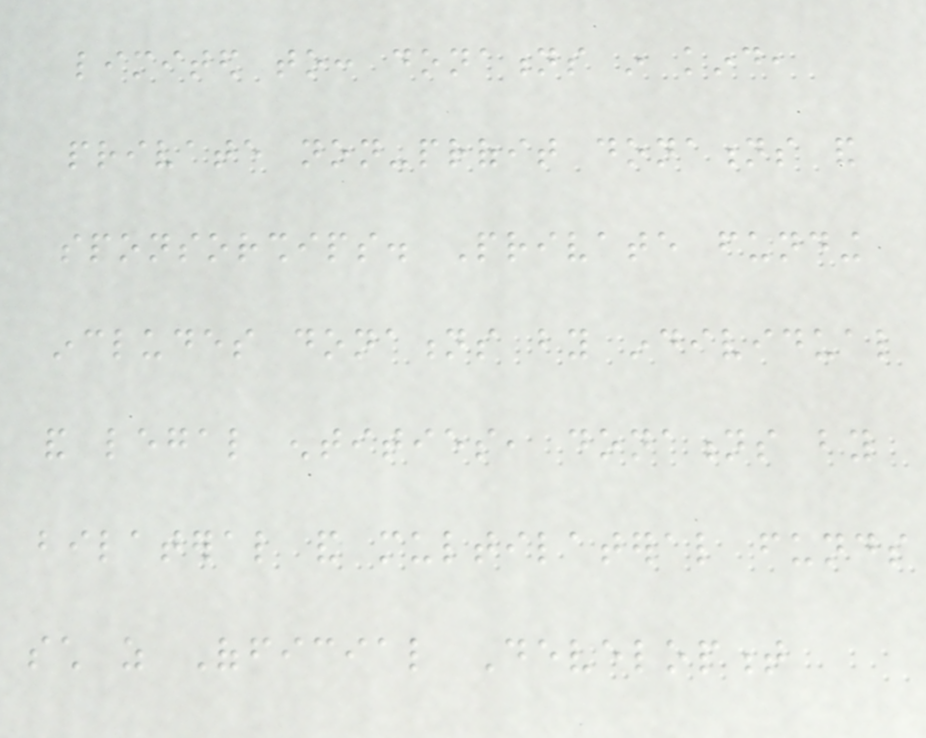limited to: donations in kind,
private non-profit donations and
sponsorships. Private funding
includes donations by individual
and legal entities, donations by
bilateral and multilateral funds
such as Official Development
